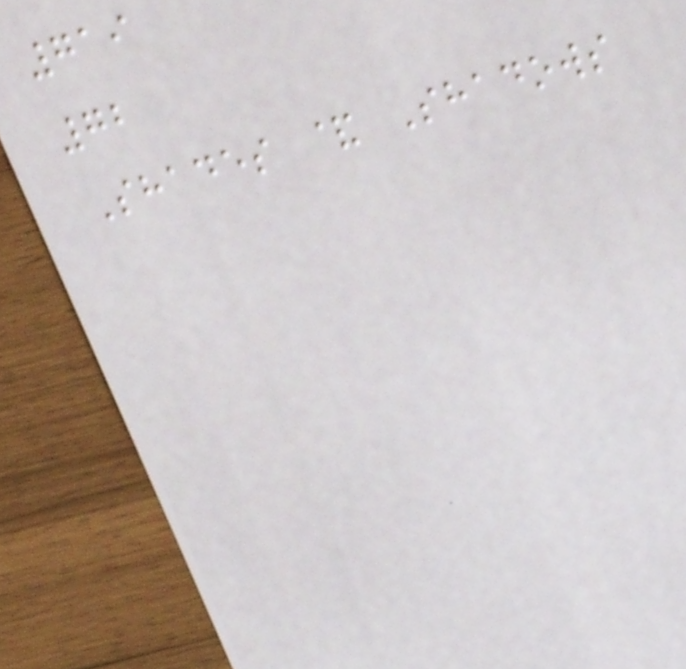719
72
Shades & Shadows
